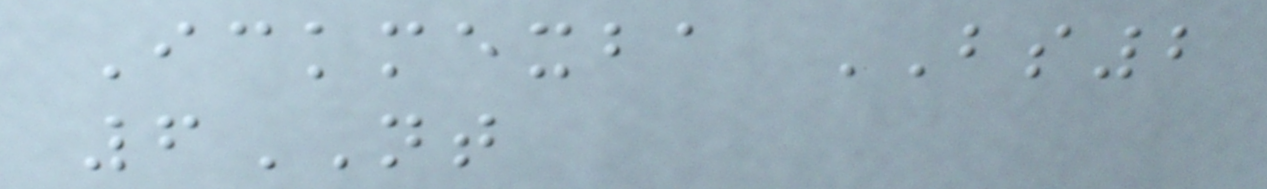Ickmexba BS2
6NT
